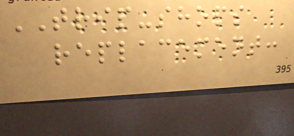TRIP-shops
replacement:
